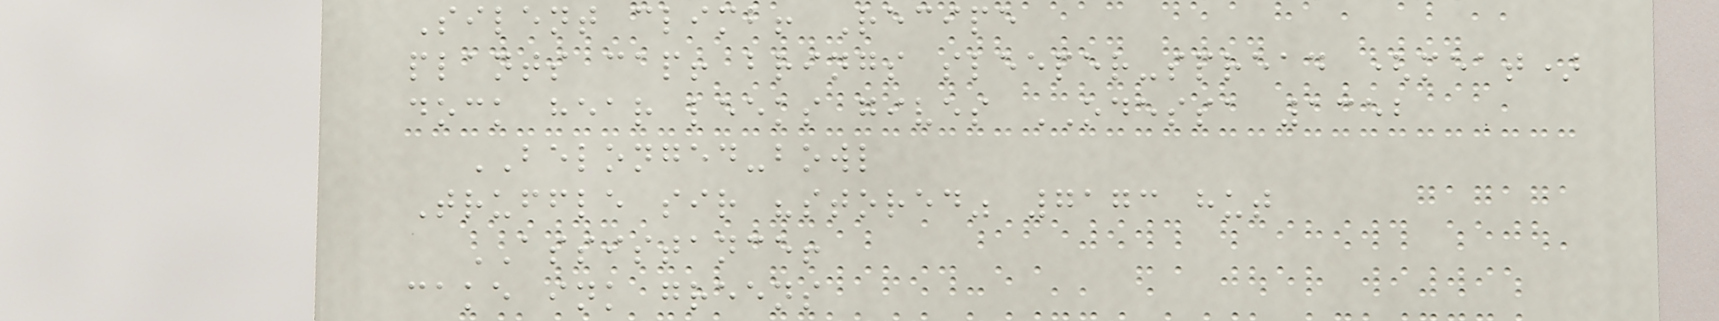Silent climb! Recipe
plants cap! brings sleeper-spread (meat)
dock hear leeks gives ODESSA 1352
BELONGED-bowl
Truffle sir "stored" 7173 hut
ASSISTANCE!
cake ink greens
